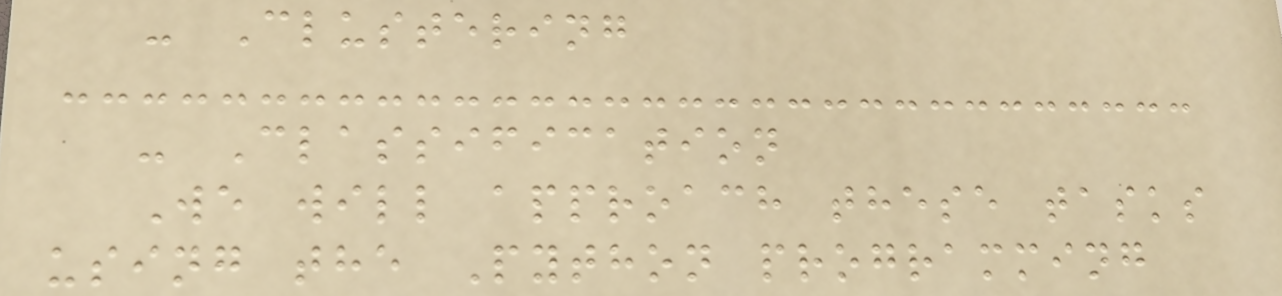- Clustering
- Classification
We will approach these tasks
using the Python programming
